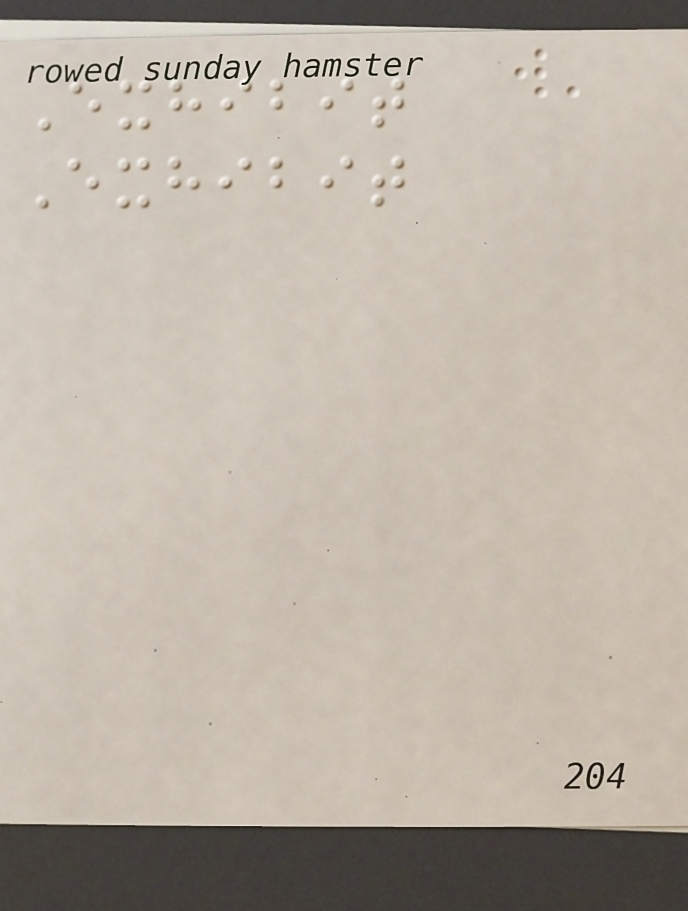Exhibit
Exhibit
